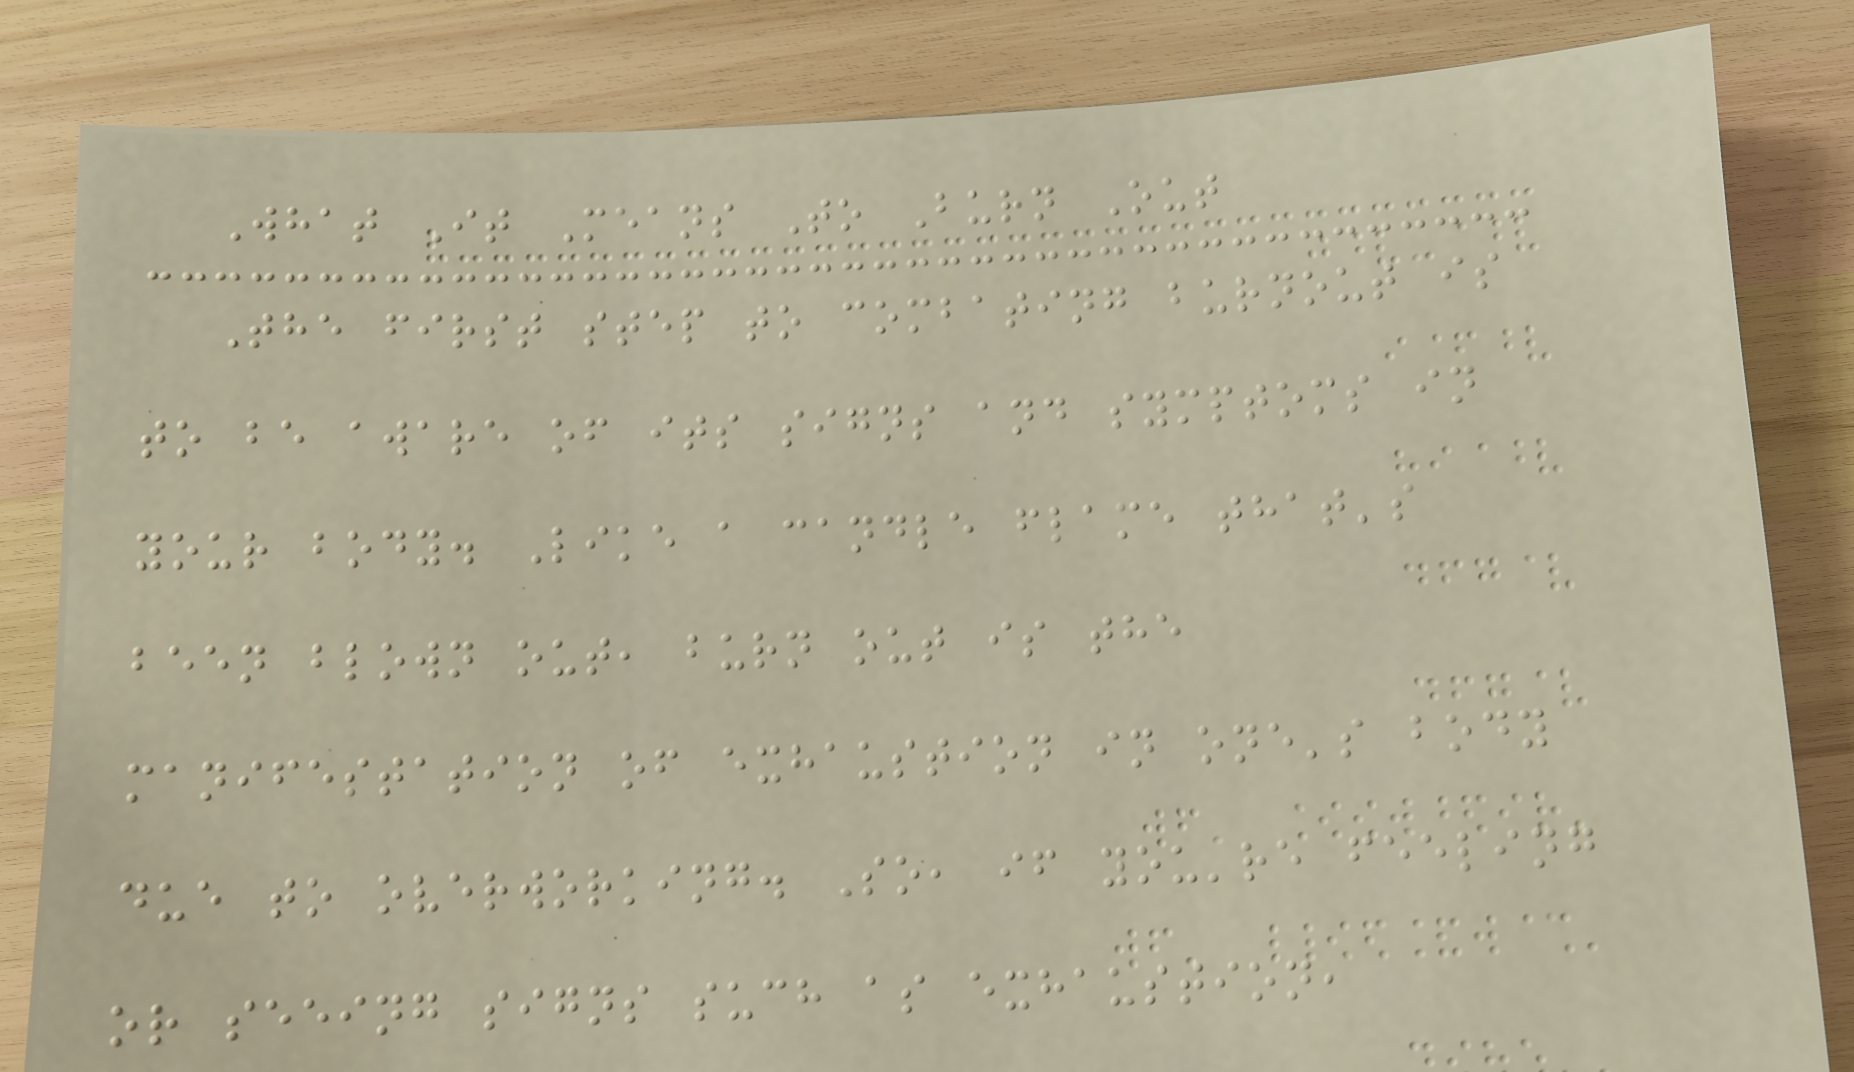What It Means To Burn Out
The first step to combating burnout is
to be aware of its signs and symptoms in
your body. Like a candle flame that's
been blown out, burn out is the
manifestation of exhaustion in one's body
due to overworking. So, if you're feeling
or seeing signs such as exhaustion,
